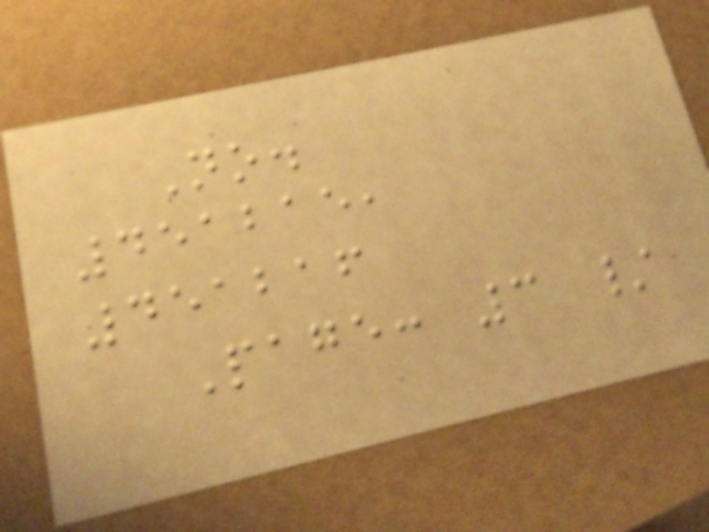No.
451215,
451216
Page: 3 /
